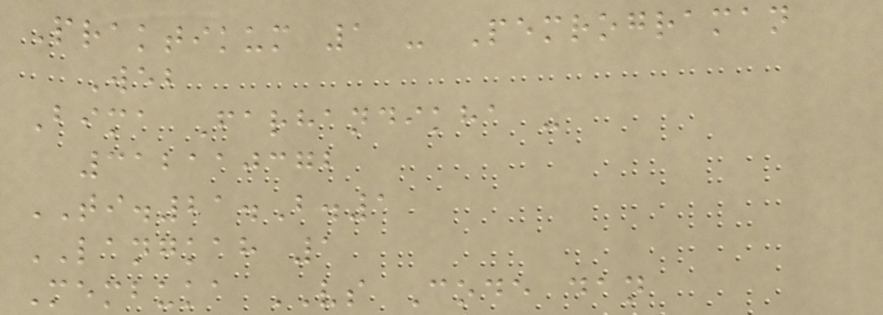Praktikum 1 - Pemrograman
Web
Bima Farhandikha -
312110372
TI.21.B.1
LANGKAH 1
Membuka VS Code dan
